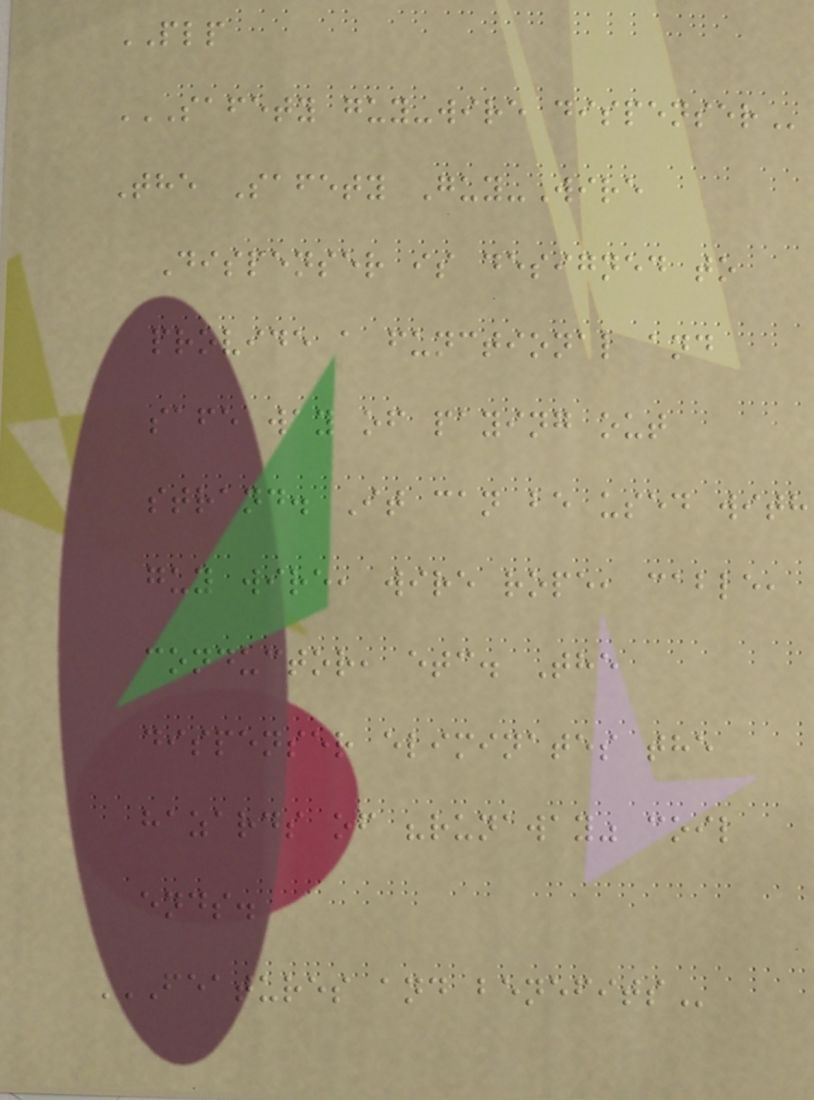PLP
SAFETY GUY-WIRE DISPENSER
The Safety Guy-Wire
Dispenser is designed to
provide a functional and
safe way of paying out
strand. It can be used with
guy wire, wire rope, cable,
conductor, etc. The
dispenser eliminates the
hazards of "runaway" coil
ends.
FEATURES AND BENEFITS
